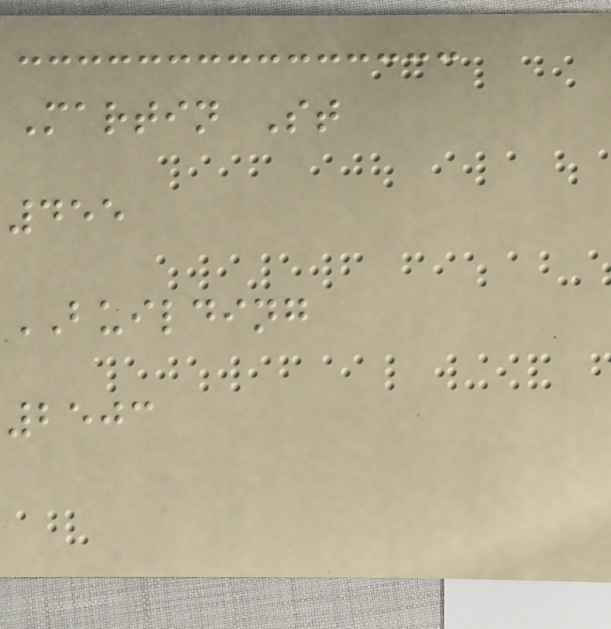Martin St
455
BUILDING
2503
